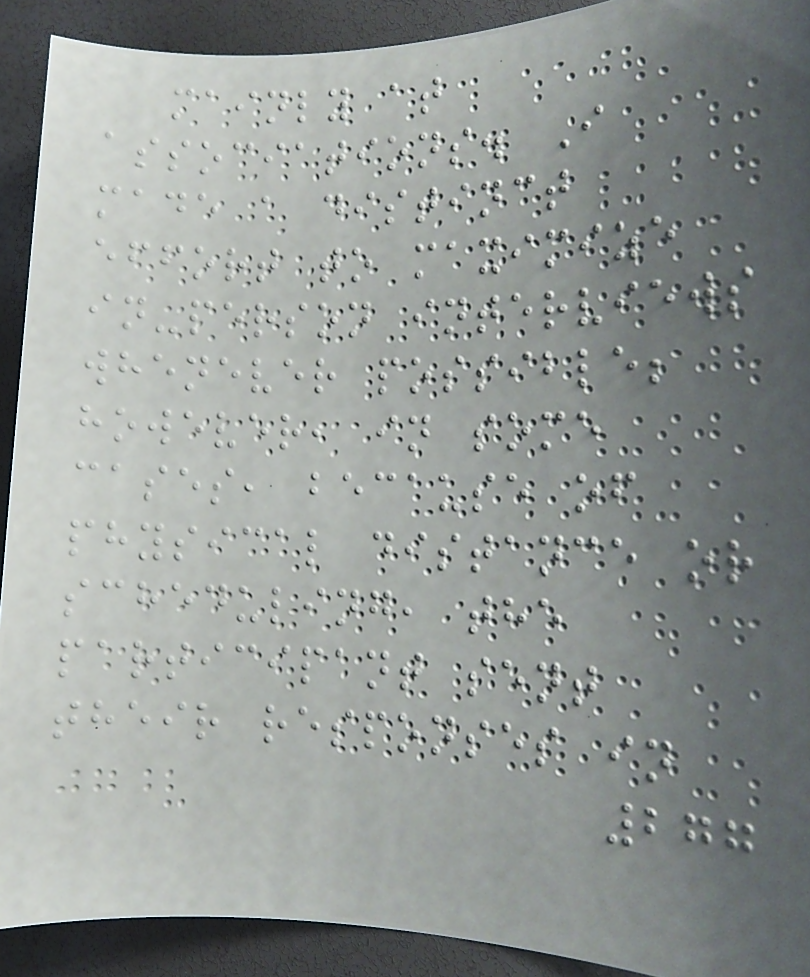mainly at
associations. I
made a distinct
effort to maximize
in-person interviews
whenever possible;
however, in some
cases, because of
physical distance or
scheduling, the
participant sent
their responses in
277
